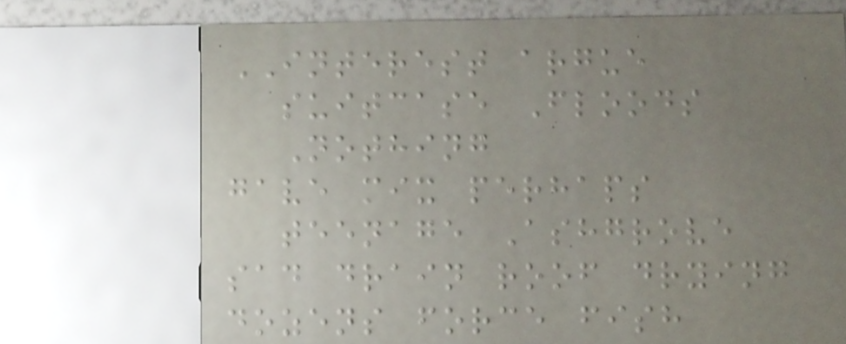INTEREST argue
suitcase Floods
Nothing
gave mix perhaps
teenage Ashgrove
sad drain roof drying
dozens force fish
